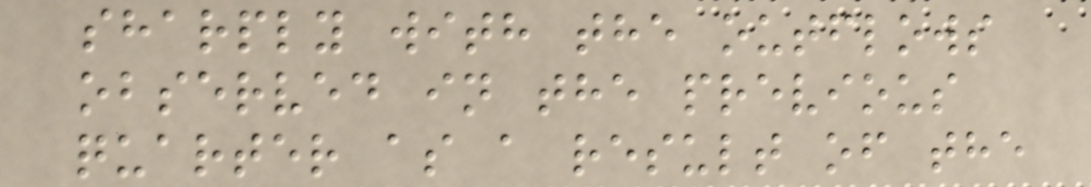sharply with the outflows
observed in the previous
quarter as a result of the
